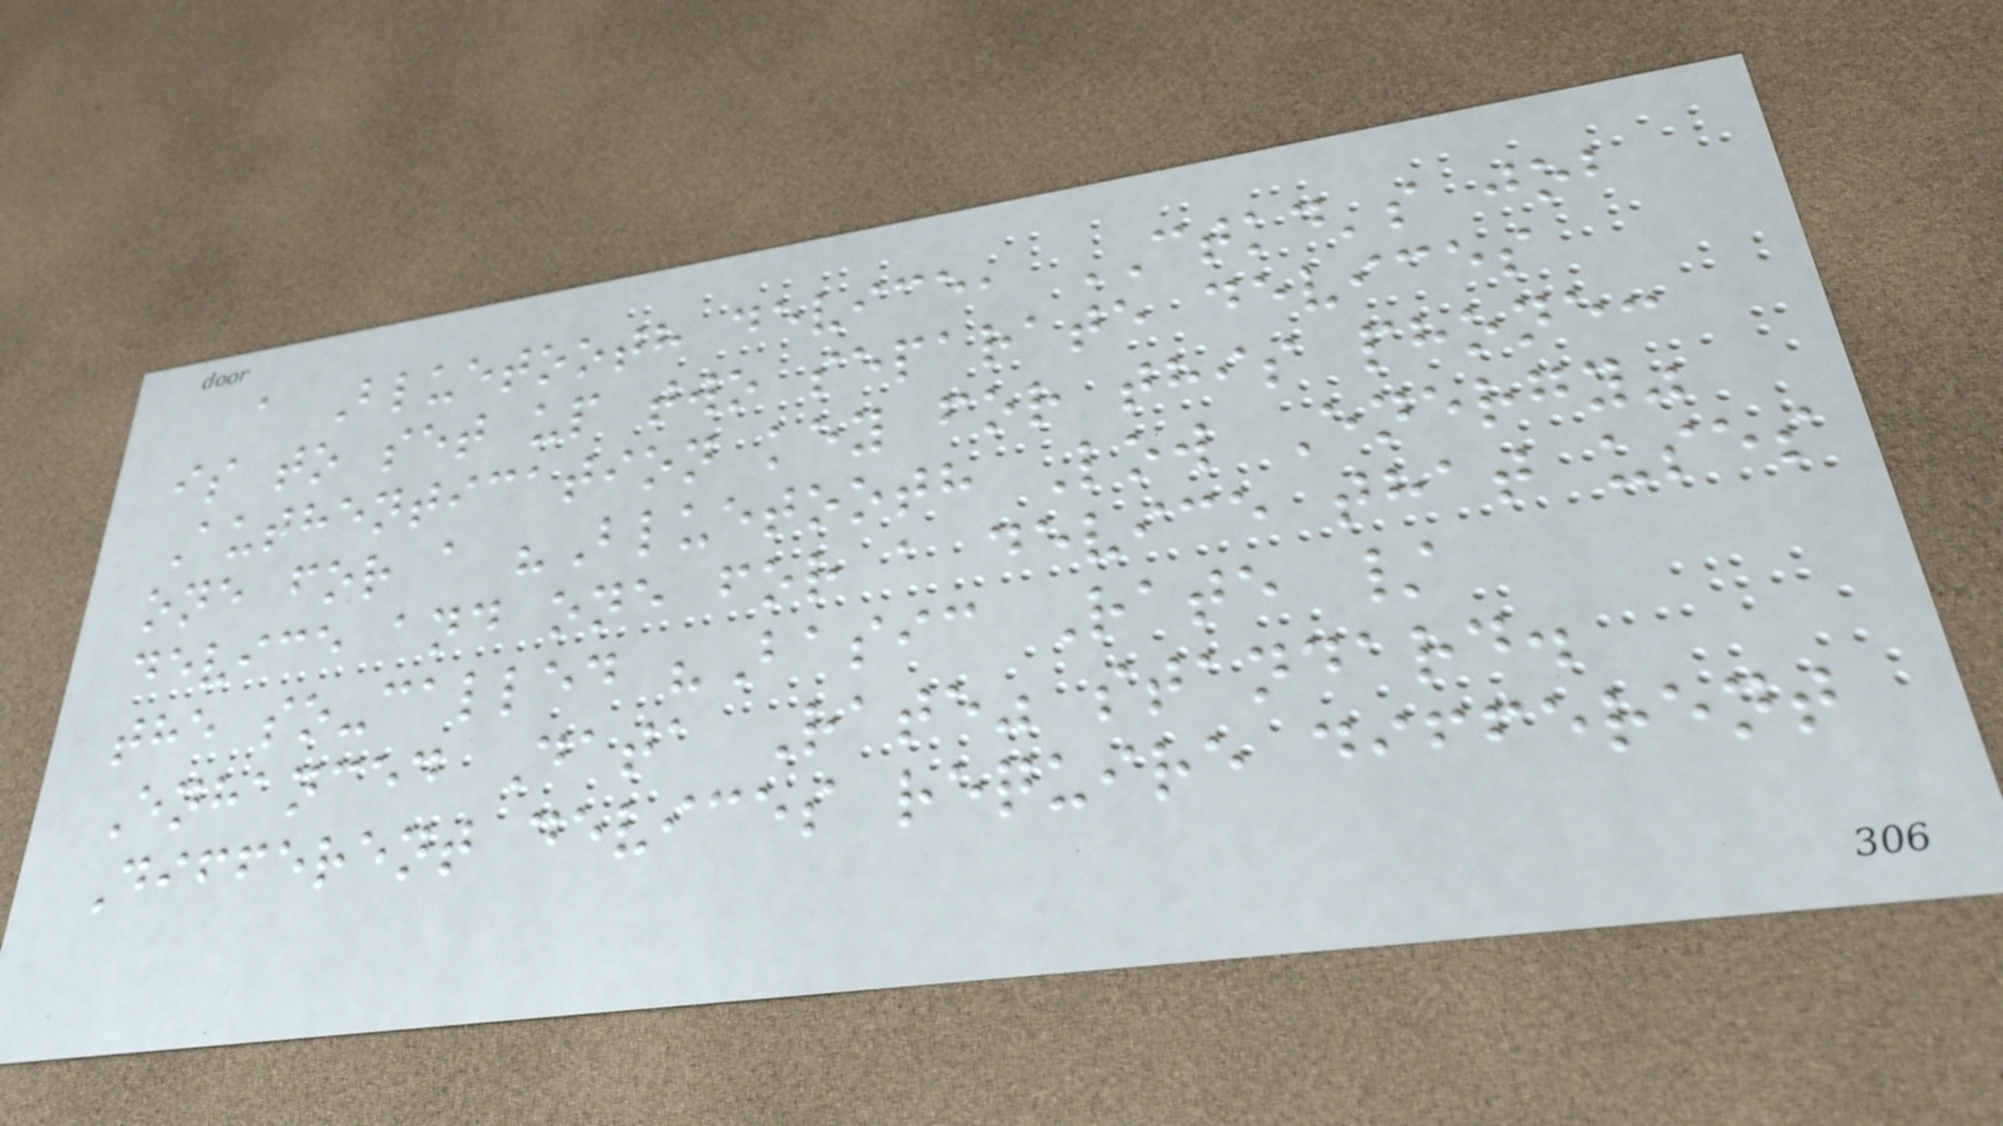a Bluetooth device, CTKD's job
is to set up two separate devices
Authentication key for this phone:
one for a "Bluetooth Low Energy"
device and one for a device that uses
the so-called "Basic Rate /
Enhanced Data Rate" standard.
Different devices require different
